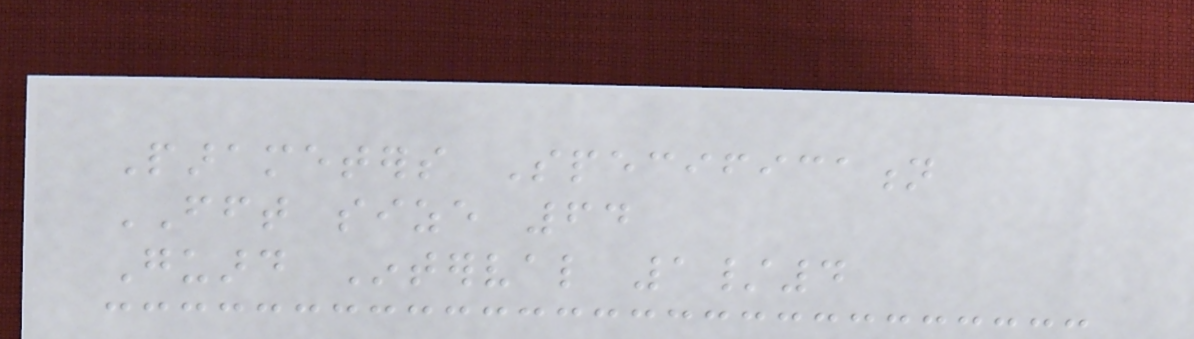Parameters Specification
FFT size 64
Guard Interval 1/4
